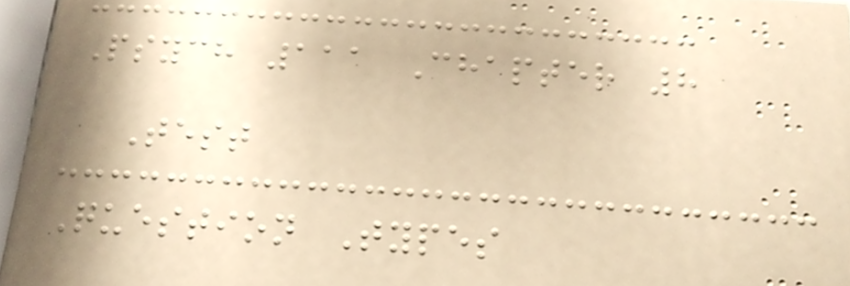Psych 111 Chapter 8
Test
Question Types
